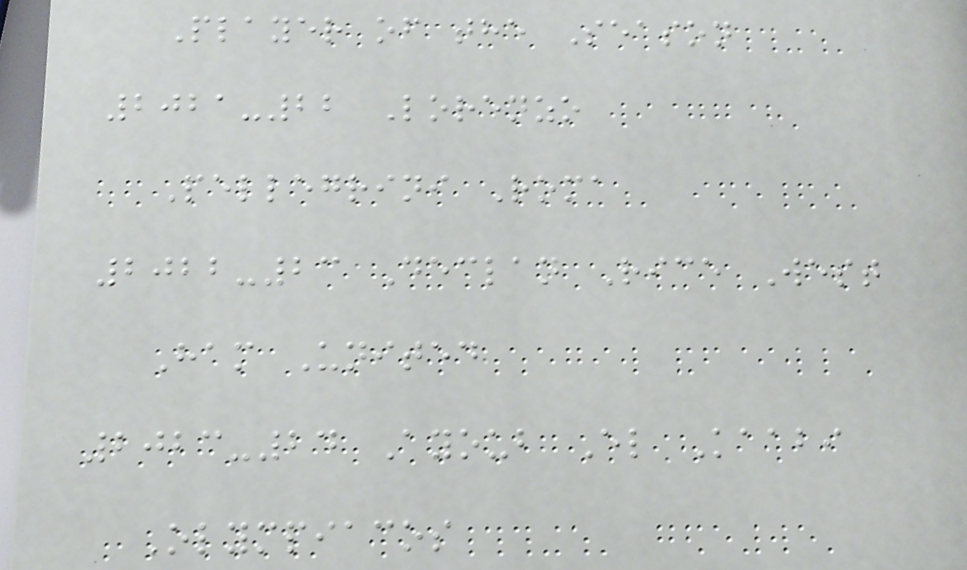Player of the Season
2021-22 Lorenzo
Pellegrini Roma
2022-23 Declan Rice West
Ham United
2023-24 Ayoub El Kaabi
Olympiacos
